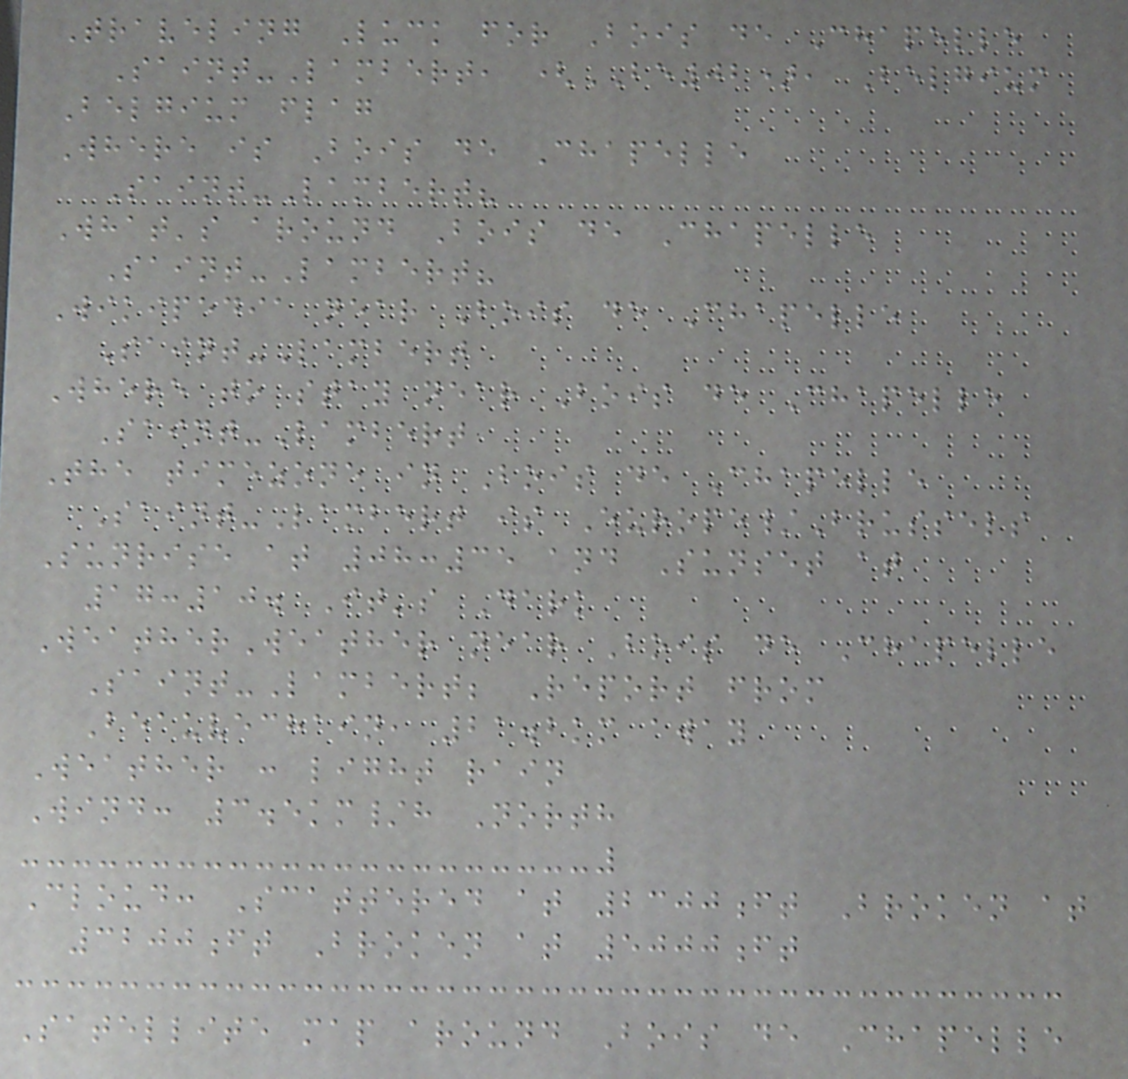Traveling Luck for Bois de Chapelle
Saint-Lambert, (BE02), Belgium
Belgium flag
Where is Bois de Chapelle
Saint-Lambert?
What's around Bois de Chapelle
Saint-Lambert?
Wikipedia near Bois de Chapelle
Saint-Lambert
Where to stay near Bois de Chapelle
Saint-Lambert
The timezone in Bois de Chapelle
Saint-Lambert is Europe/Brussels
Sunrise at 08:35 and Sunset at
17:10. It's Dark
WeatherWeather near Bois de Chapelle
Saint-Lambert; Report from
Beauvechain, 21.2km away
Weather : light rain
Wind: 3.5km/h North
Cloud: Scattered at 2300ft Broken at
3200ft Broken at 5000ft
Satellite map around Bois de Chapelle
